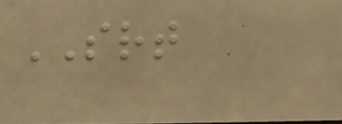SRT
